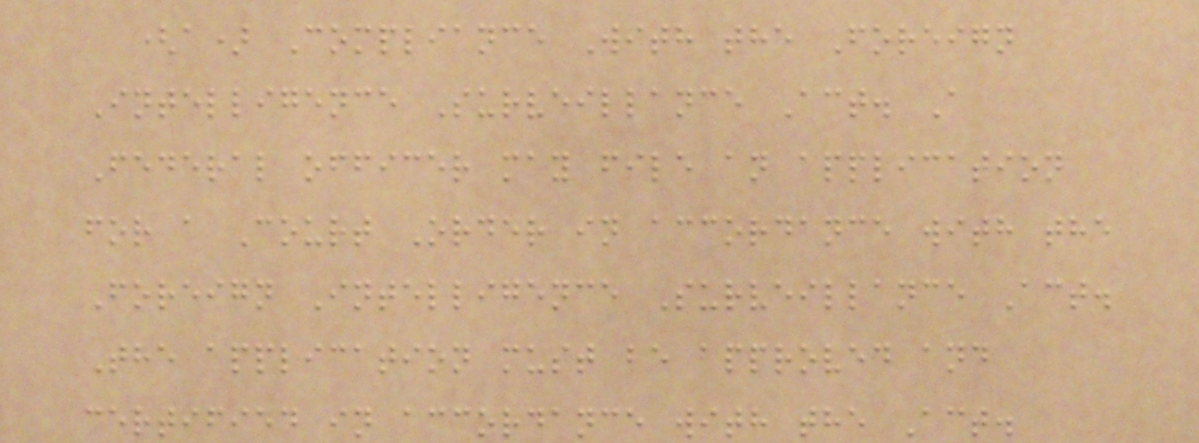(a) Compliance With the Foreign
Intelligence Surveillance Act. A
Federal officer may file an application
for a Court Order in accordance with the
Foreign Intelligence Surveillance Act.
The application must be approved and
certified in accordance with the Act.
